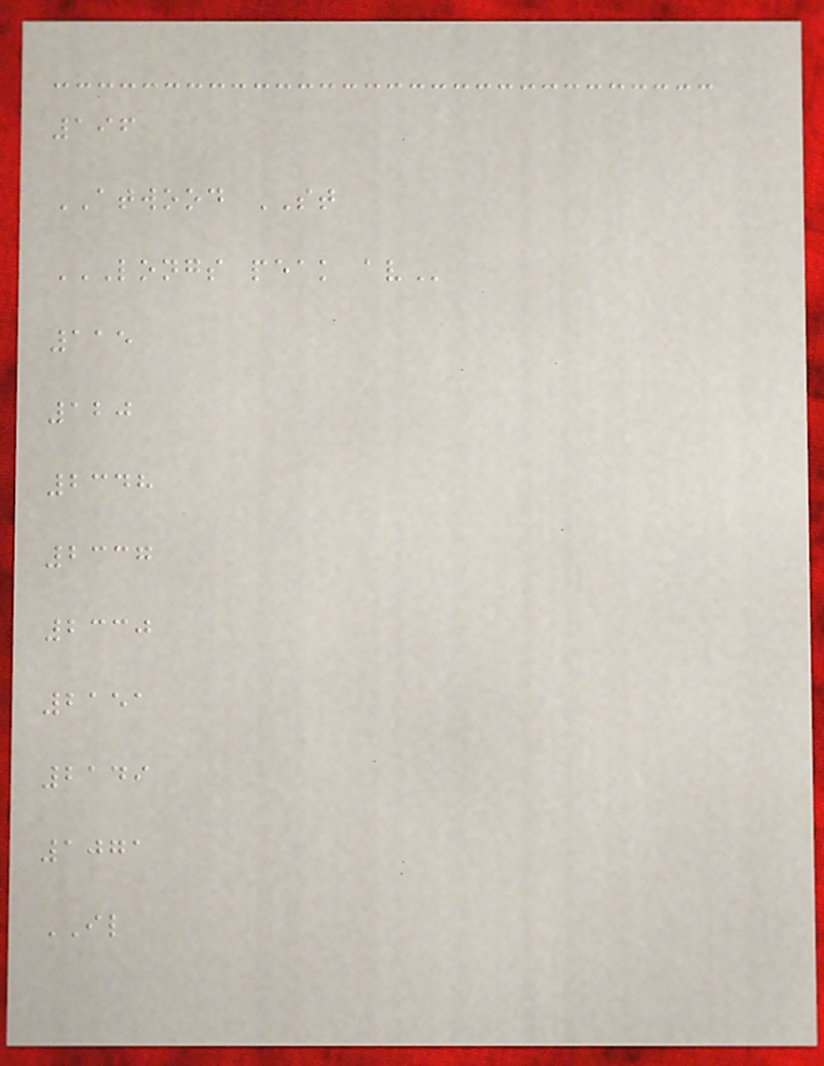196
ATWOOD ST
LONGS PEAK AV
115
120
2348
2337
2330
2151
2149
1071
IL
